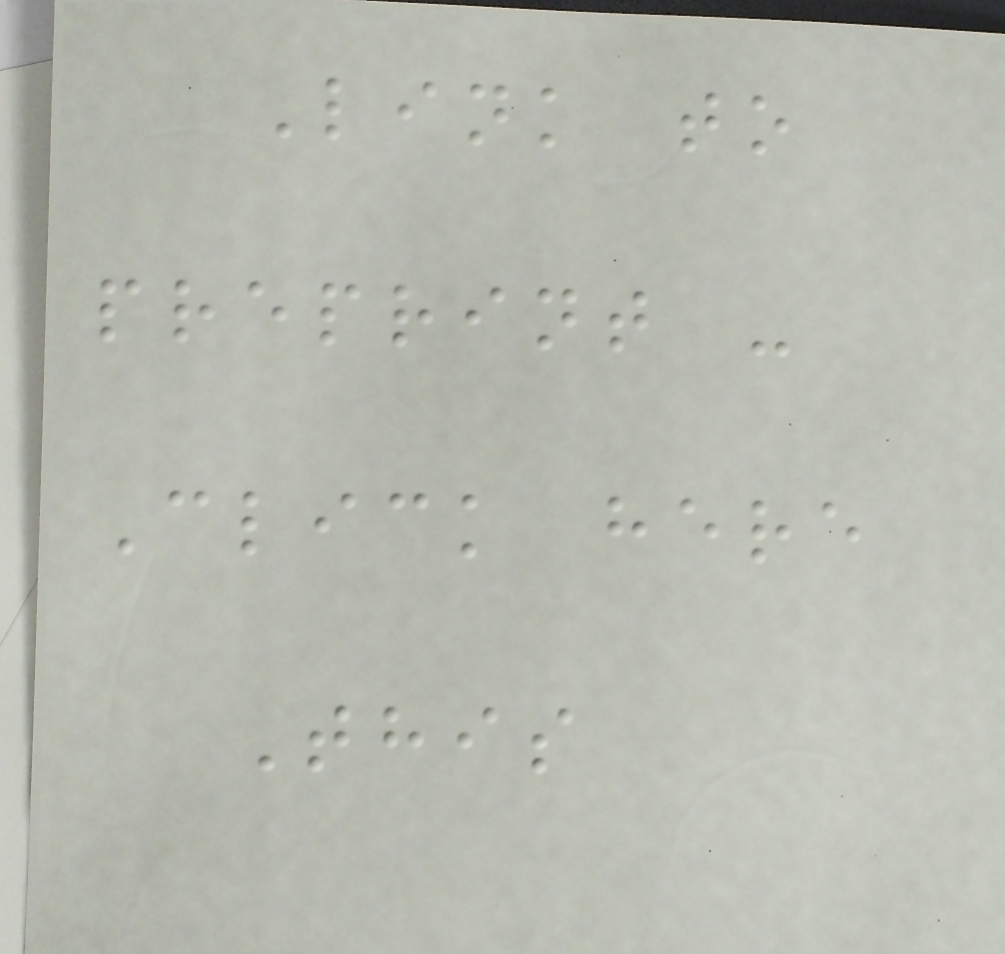Link to
preprint -
Click here
This
